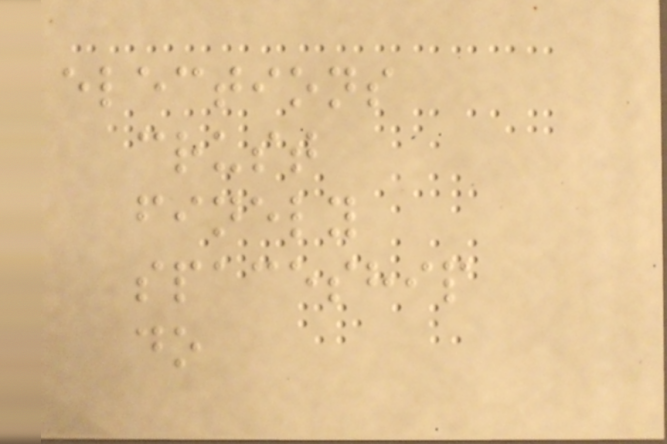elections
crust
finely
spaceship
do
